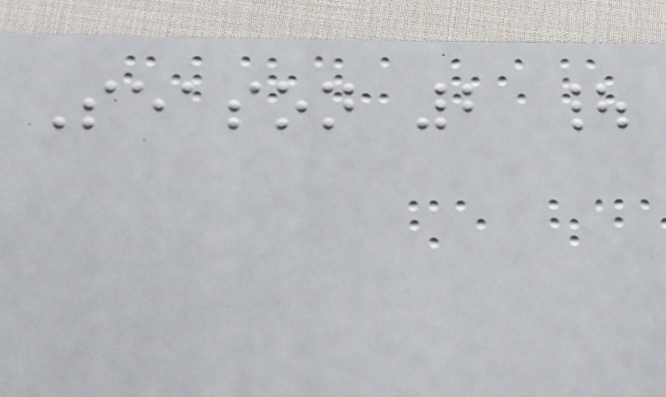Season 2 |
